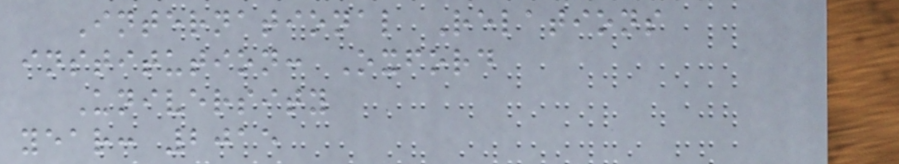International Relations
institution: Oxford
University
year: 2015
